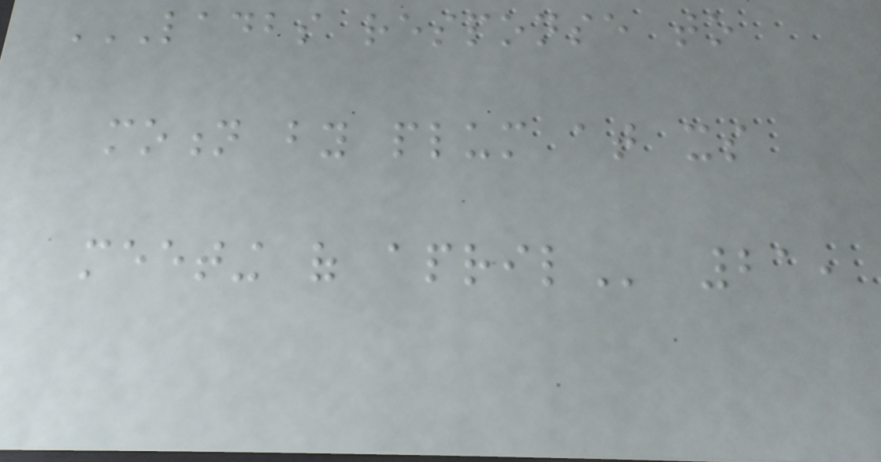LADBS RESPONSE TO
MOTION BY PLUM AT ITS
MEETING OF APRIL 21,
